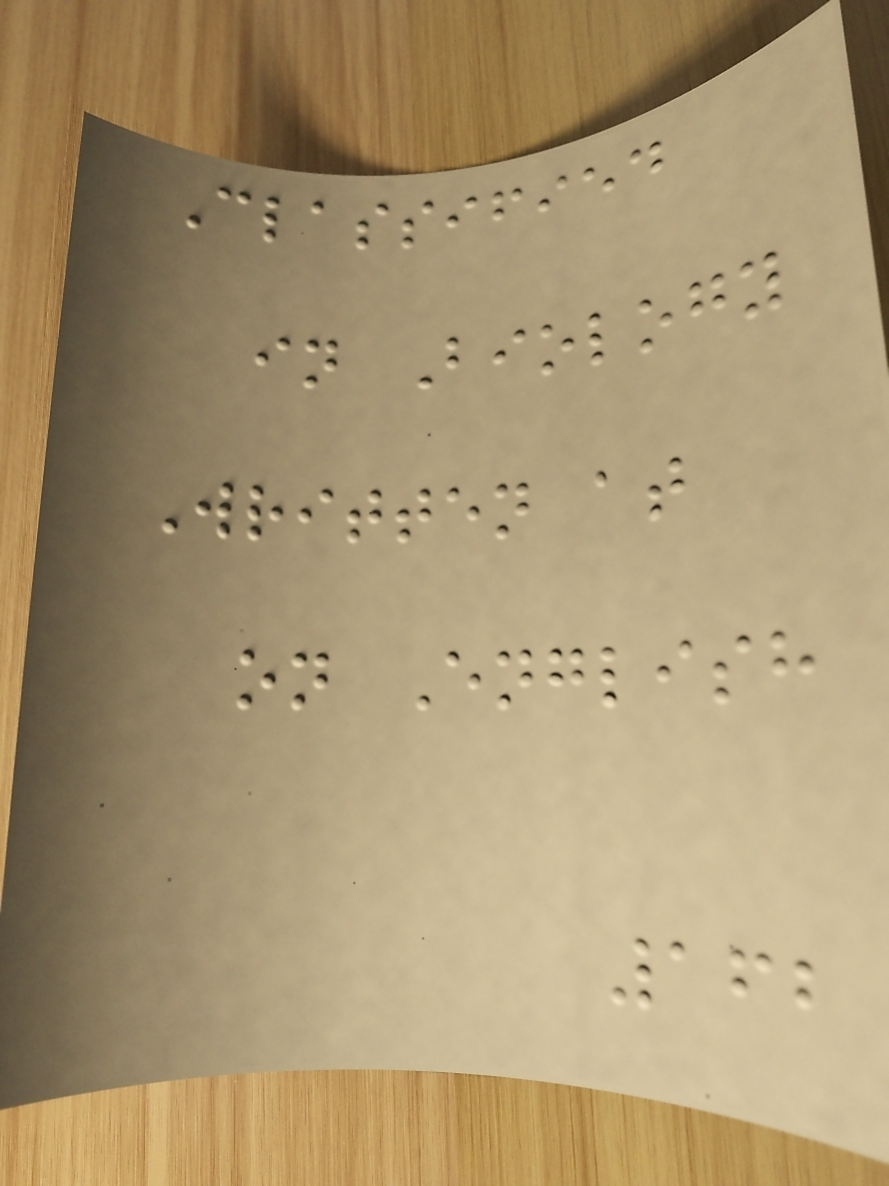Classified
in Biology
Written at
on English
162
